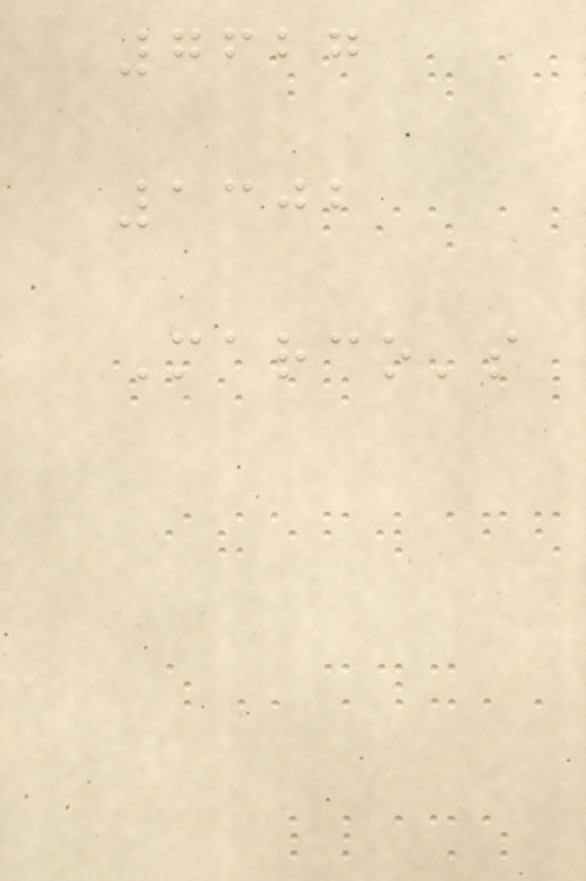7627
1302
Marco's
